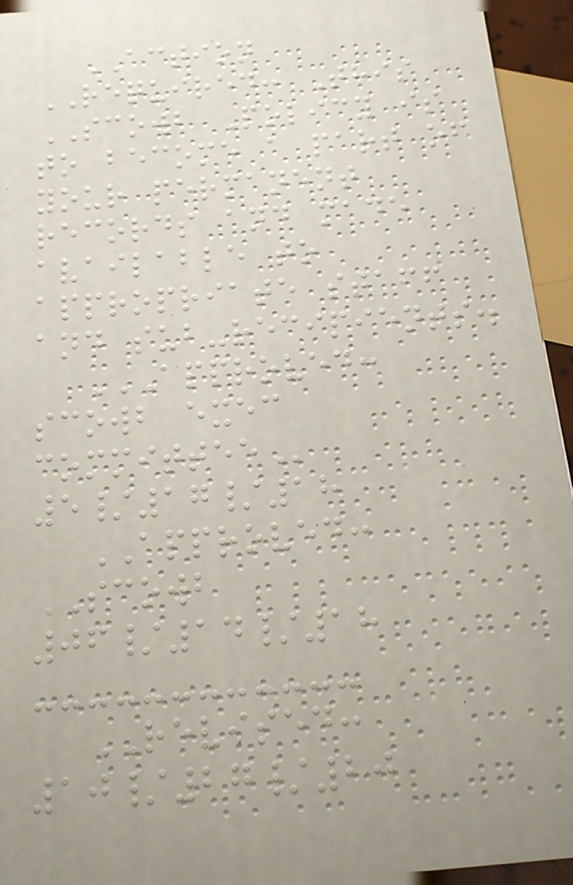ACTION
REQUIRED: This
SCOWB Policy is
to become a part of
your permanent
records and made
available to
appropriate staff
and sub-recipients.
APPROVED:
SCOWB EXEC
COMMITTEE
5/17/18
APPROVED:
SCOWB
06/14/18
REVISED:
10/27/20
